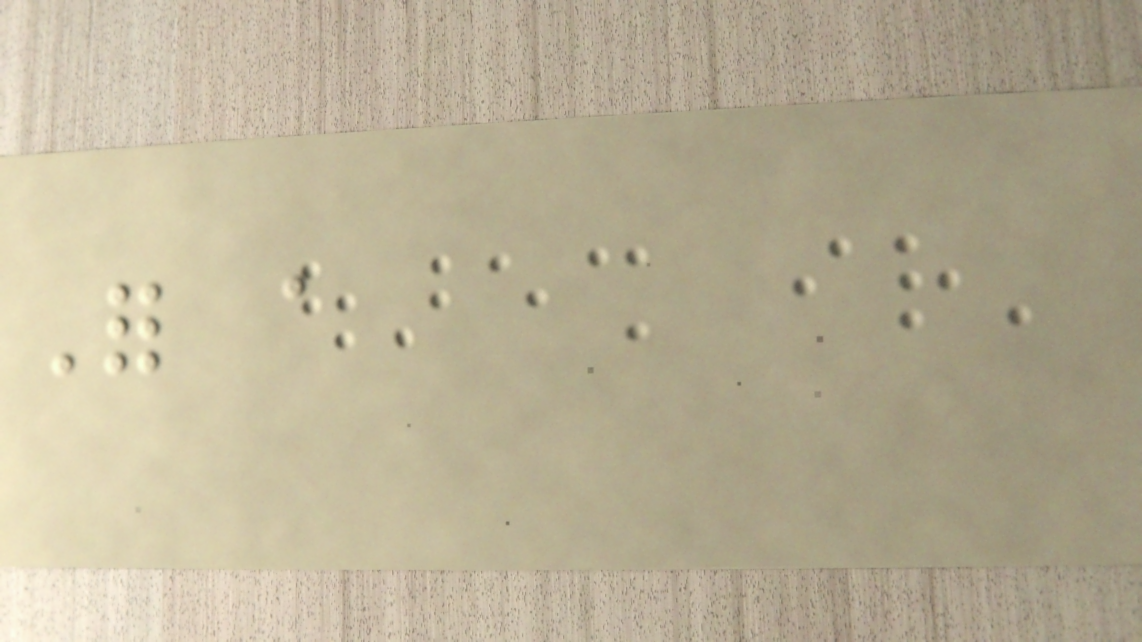For a
